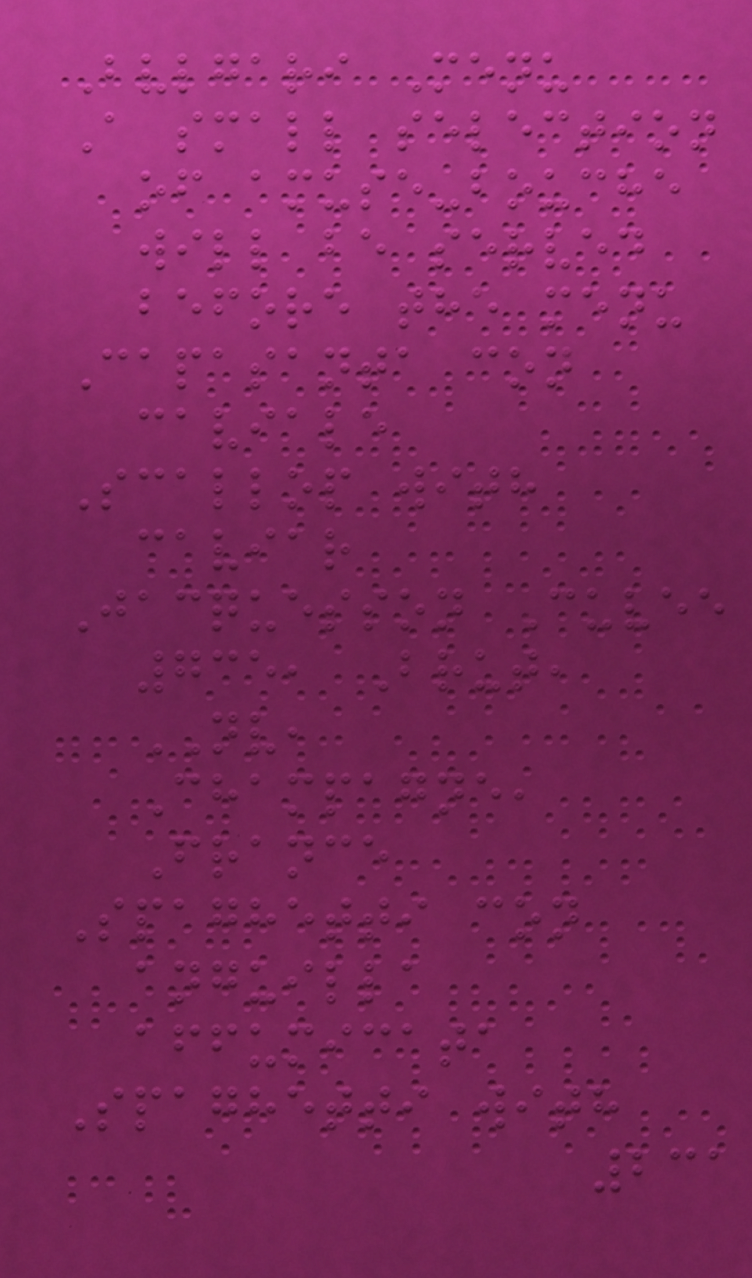Bvlgari Menu
A small selection
of amuse-bouche
will be served
before the menu
Capasanta con
caviale
Scallop with
caviar
Jacquesson Cuvee
735, Brut,
NV,
Champagne,
France
Spaghetti con
anguilla
affumicata
Spaghetti with
231
